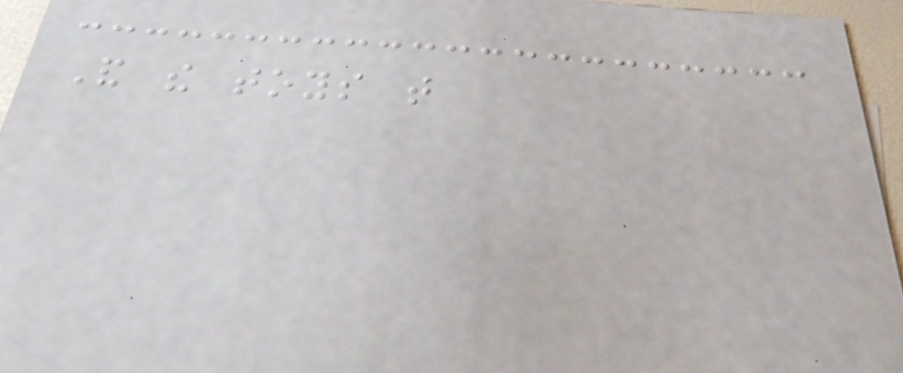And the toys that
